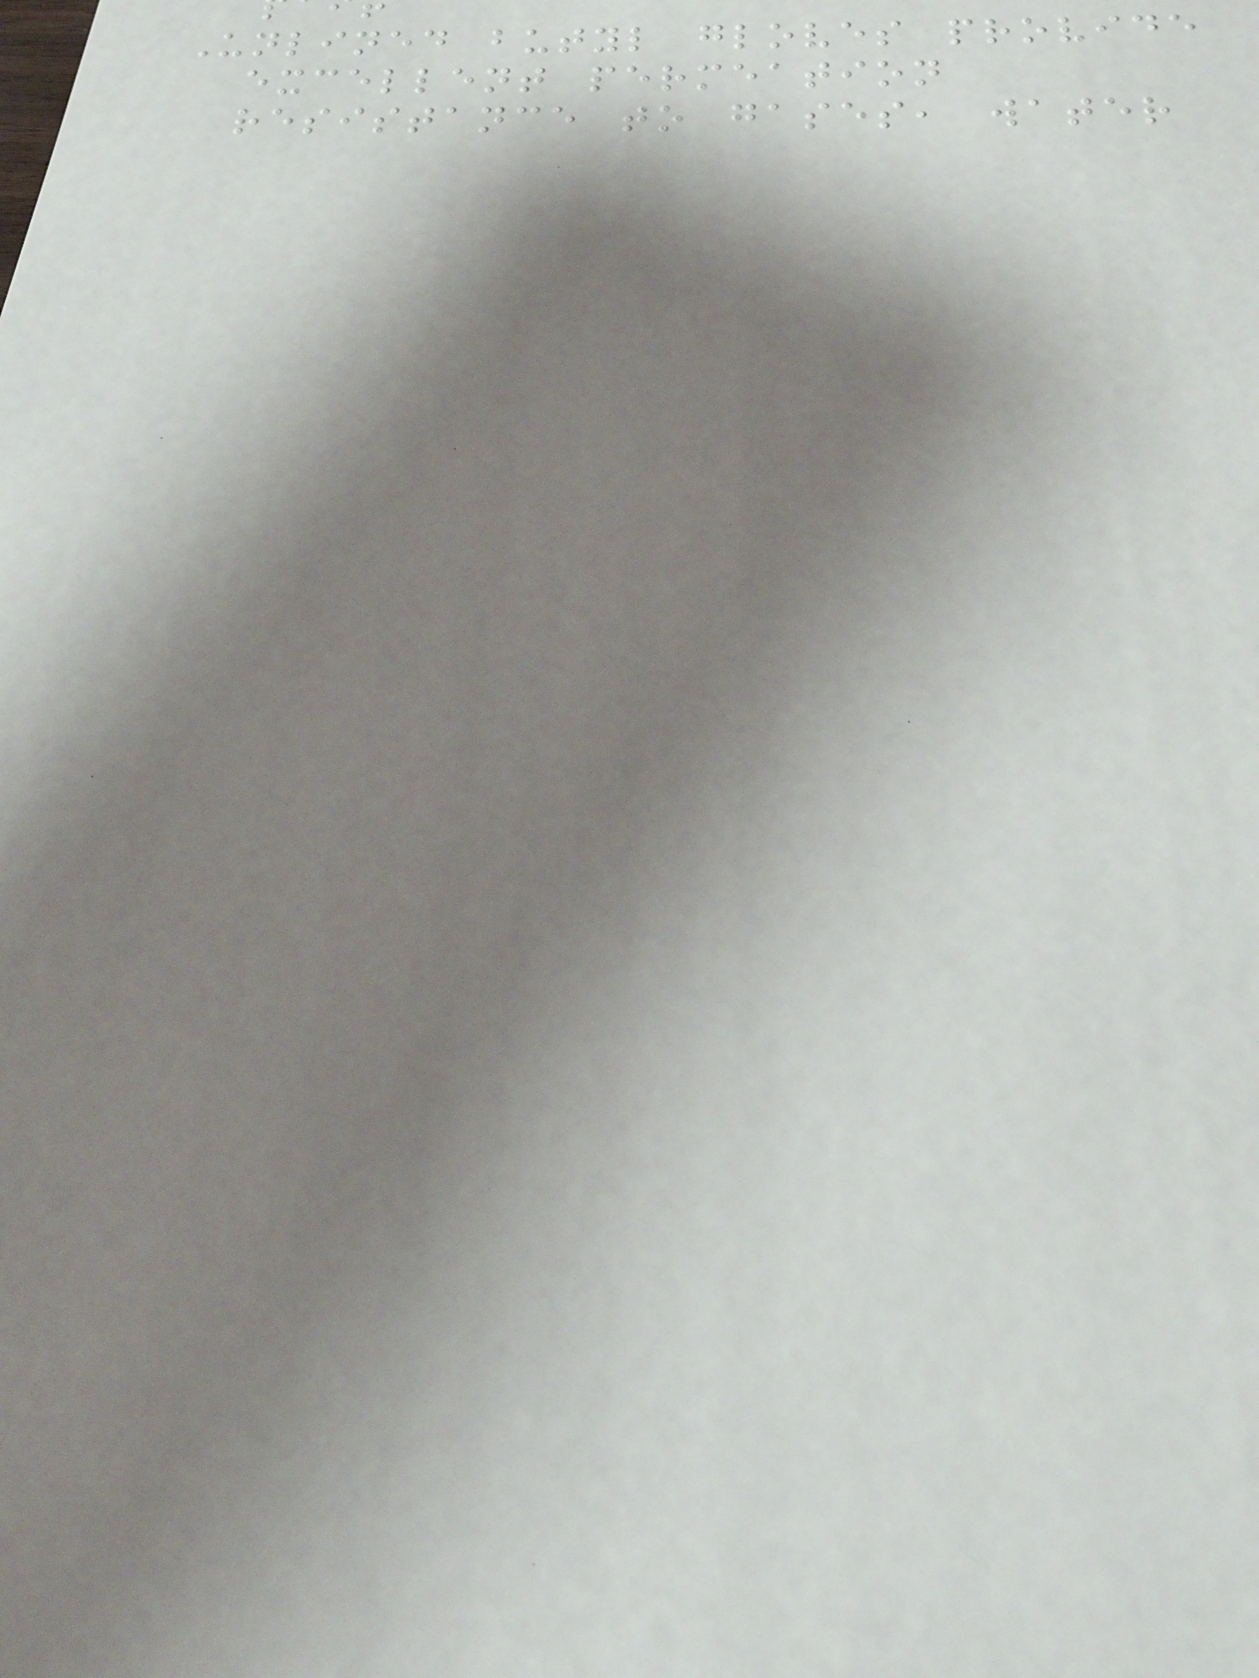Unlined butyl gloves provide
excellent permeation
resistance to gases, water
